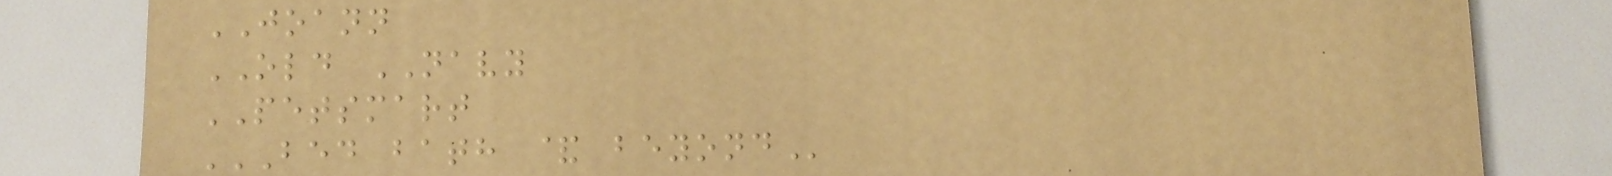JOANN
OLD NAVY
PETSMART
BED BATH & BEYOND
